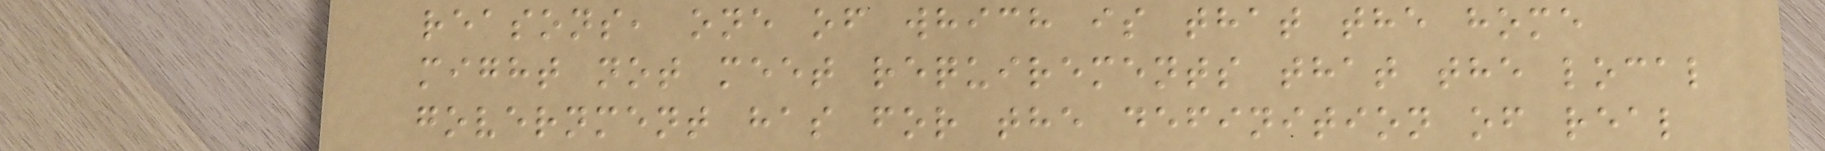reasons, one of which is that the home
might not meet requirements that the local
government has for the definition of real
